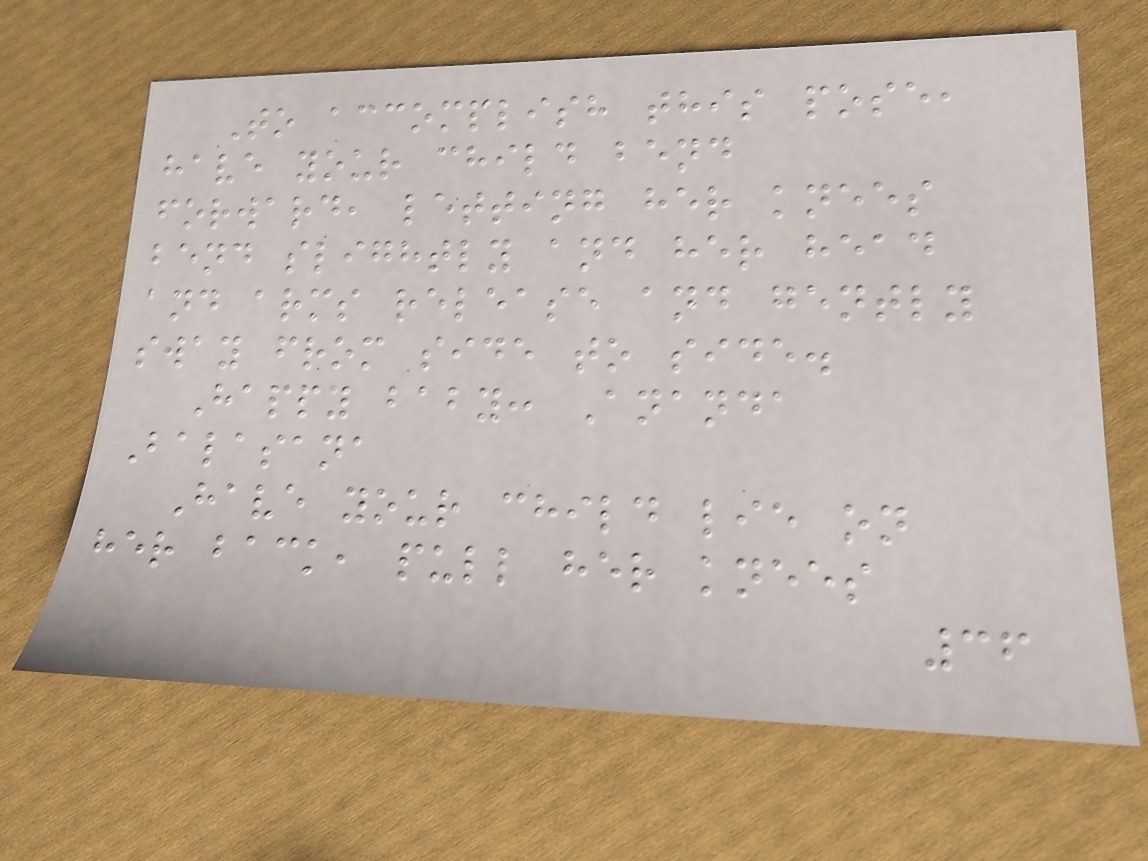To accomplish this pose,
have your child bend
forward, letting her knees
bend slightly and her head
and arms release and gently
sway from side to side.
Happy baby: Ananda
Balasana
Have your child lie on
her back, pull her knees
36
